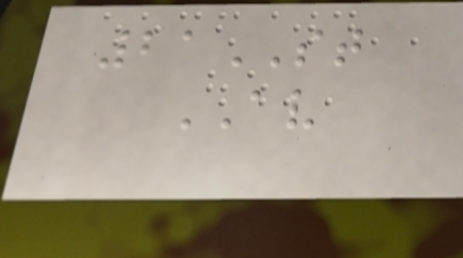21ST
AV
